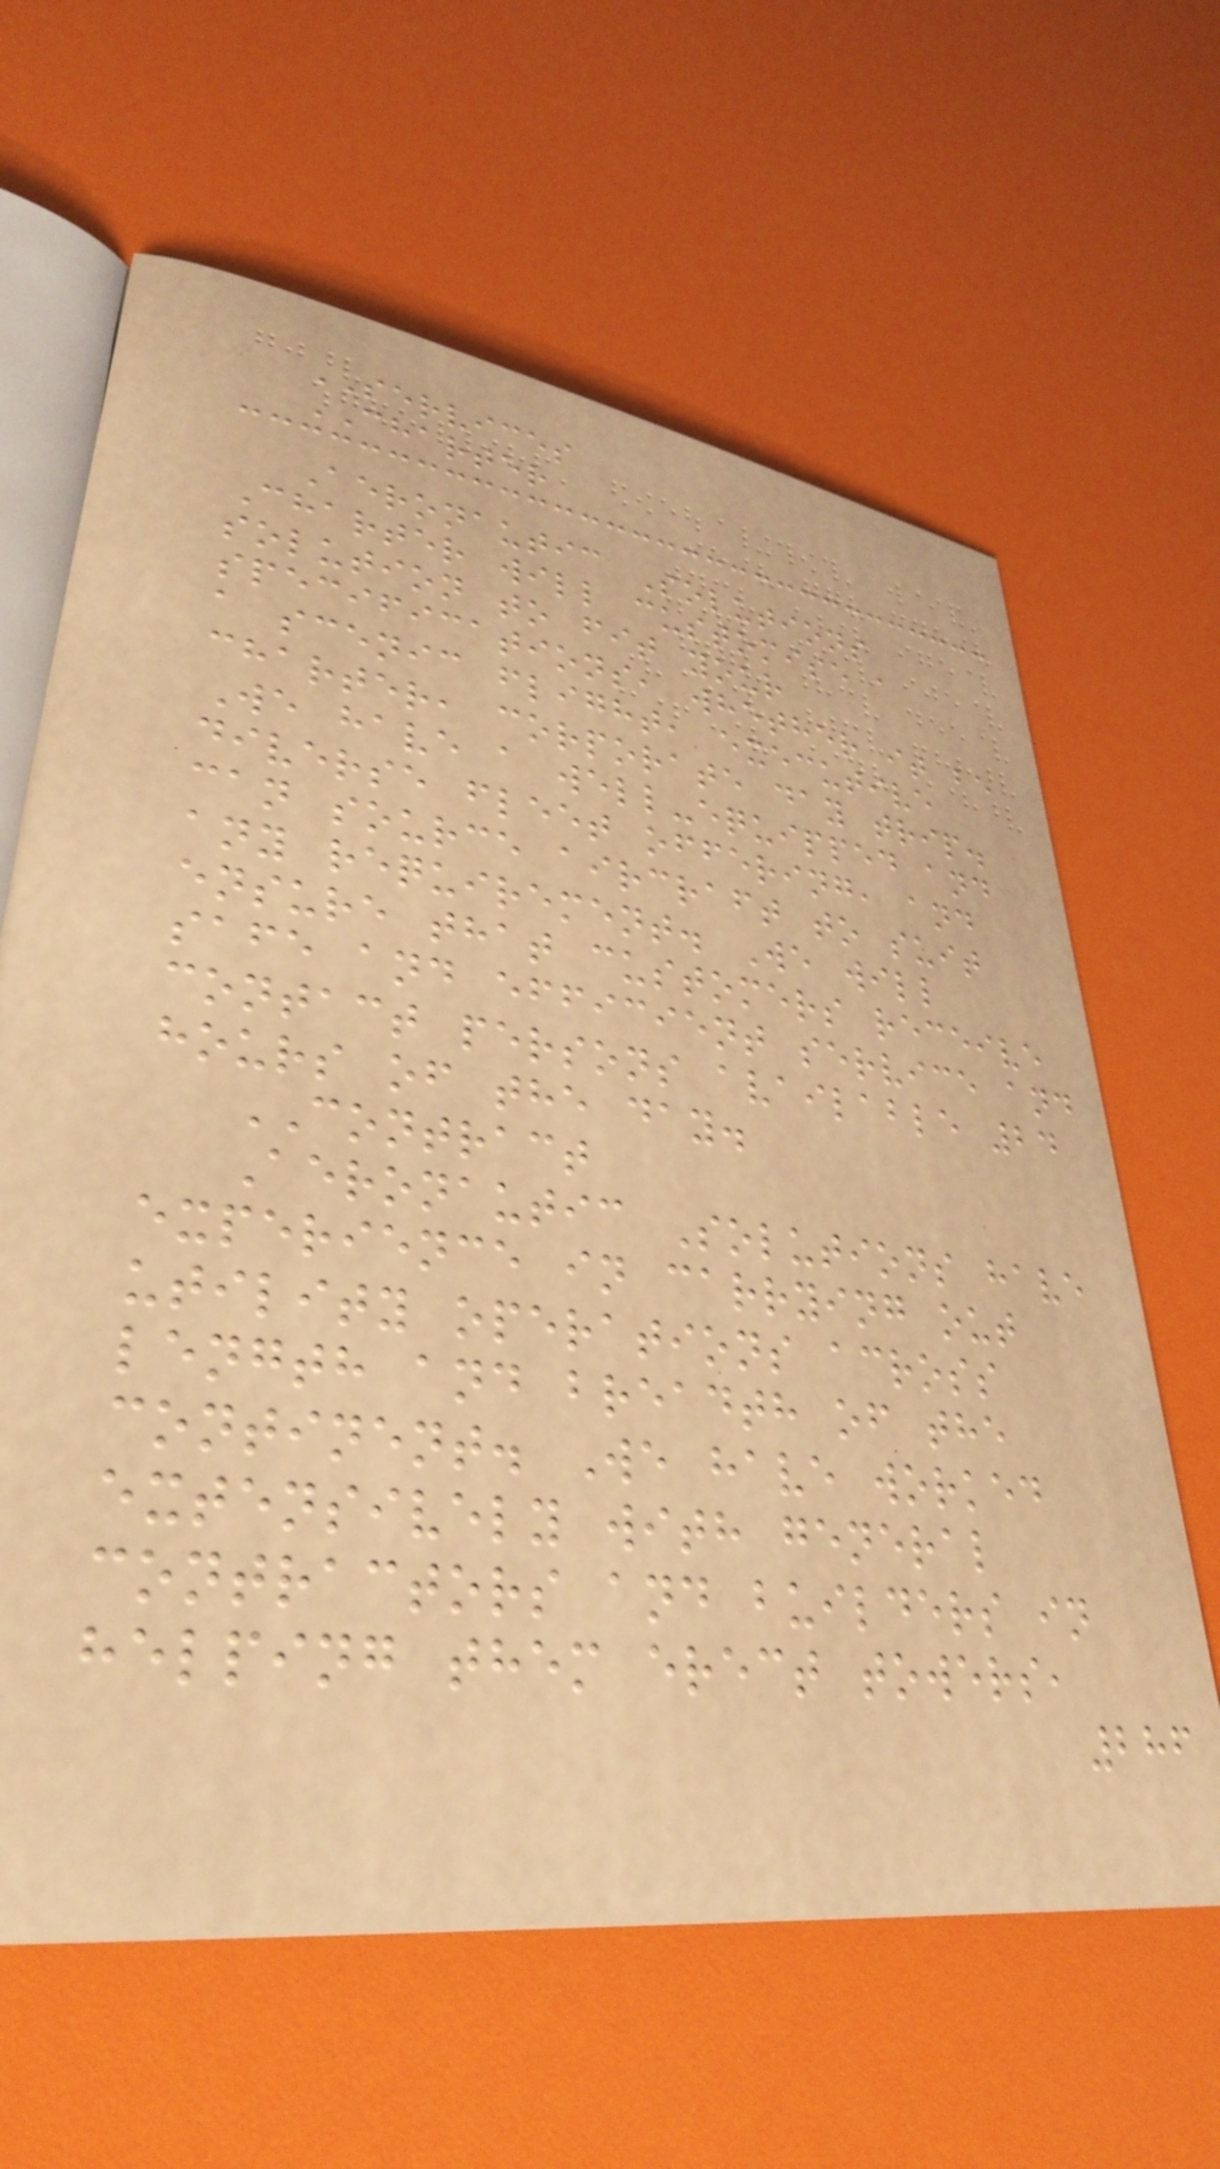SERVICES
CHARTER
Aeronautic Solutions
Charter will customise a
solution to fit your
specifications, whether it be
a scenic flight, executive
charter, corporate day trip.
We have a well-equipped and
diverse fleet offering, and
can source aircraft to suit
any requirement. We will
ensure that customers receive
safe and efficient service and
contact persons available 24
hours of the day.
CONTRACT
Aeronautic Solutions have
experience in carrying out
utility operations across
length and breadth of the
continent. We have worked
extensively with general
contractors and builders in
helping them erect towers,
286
